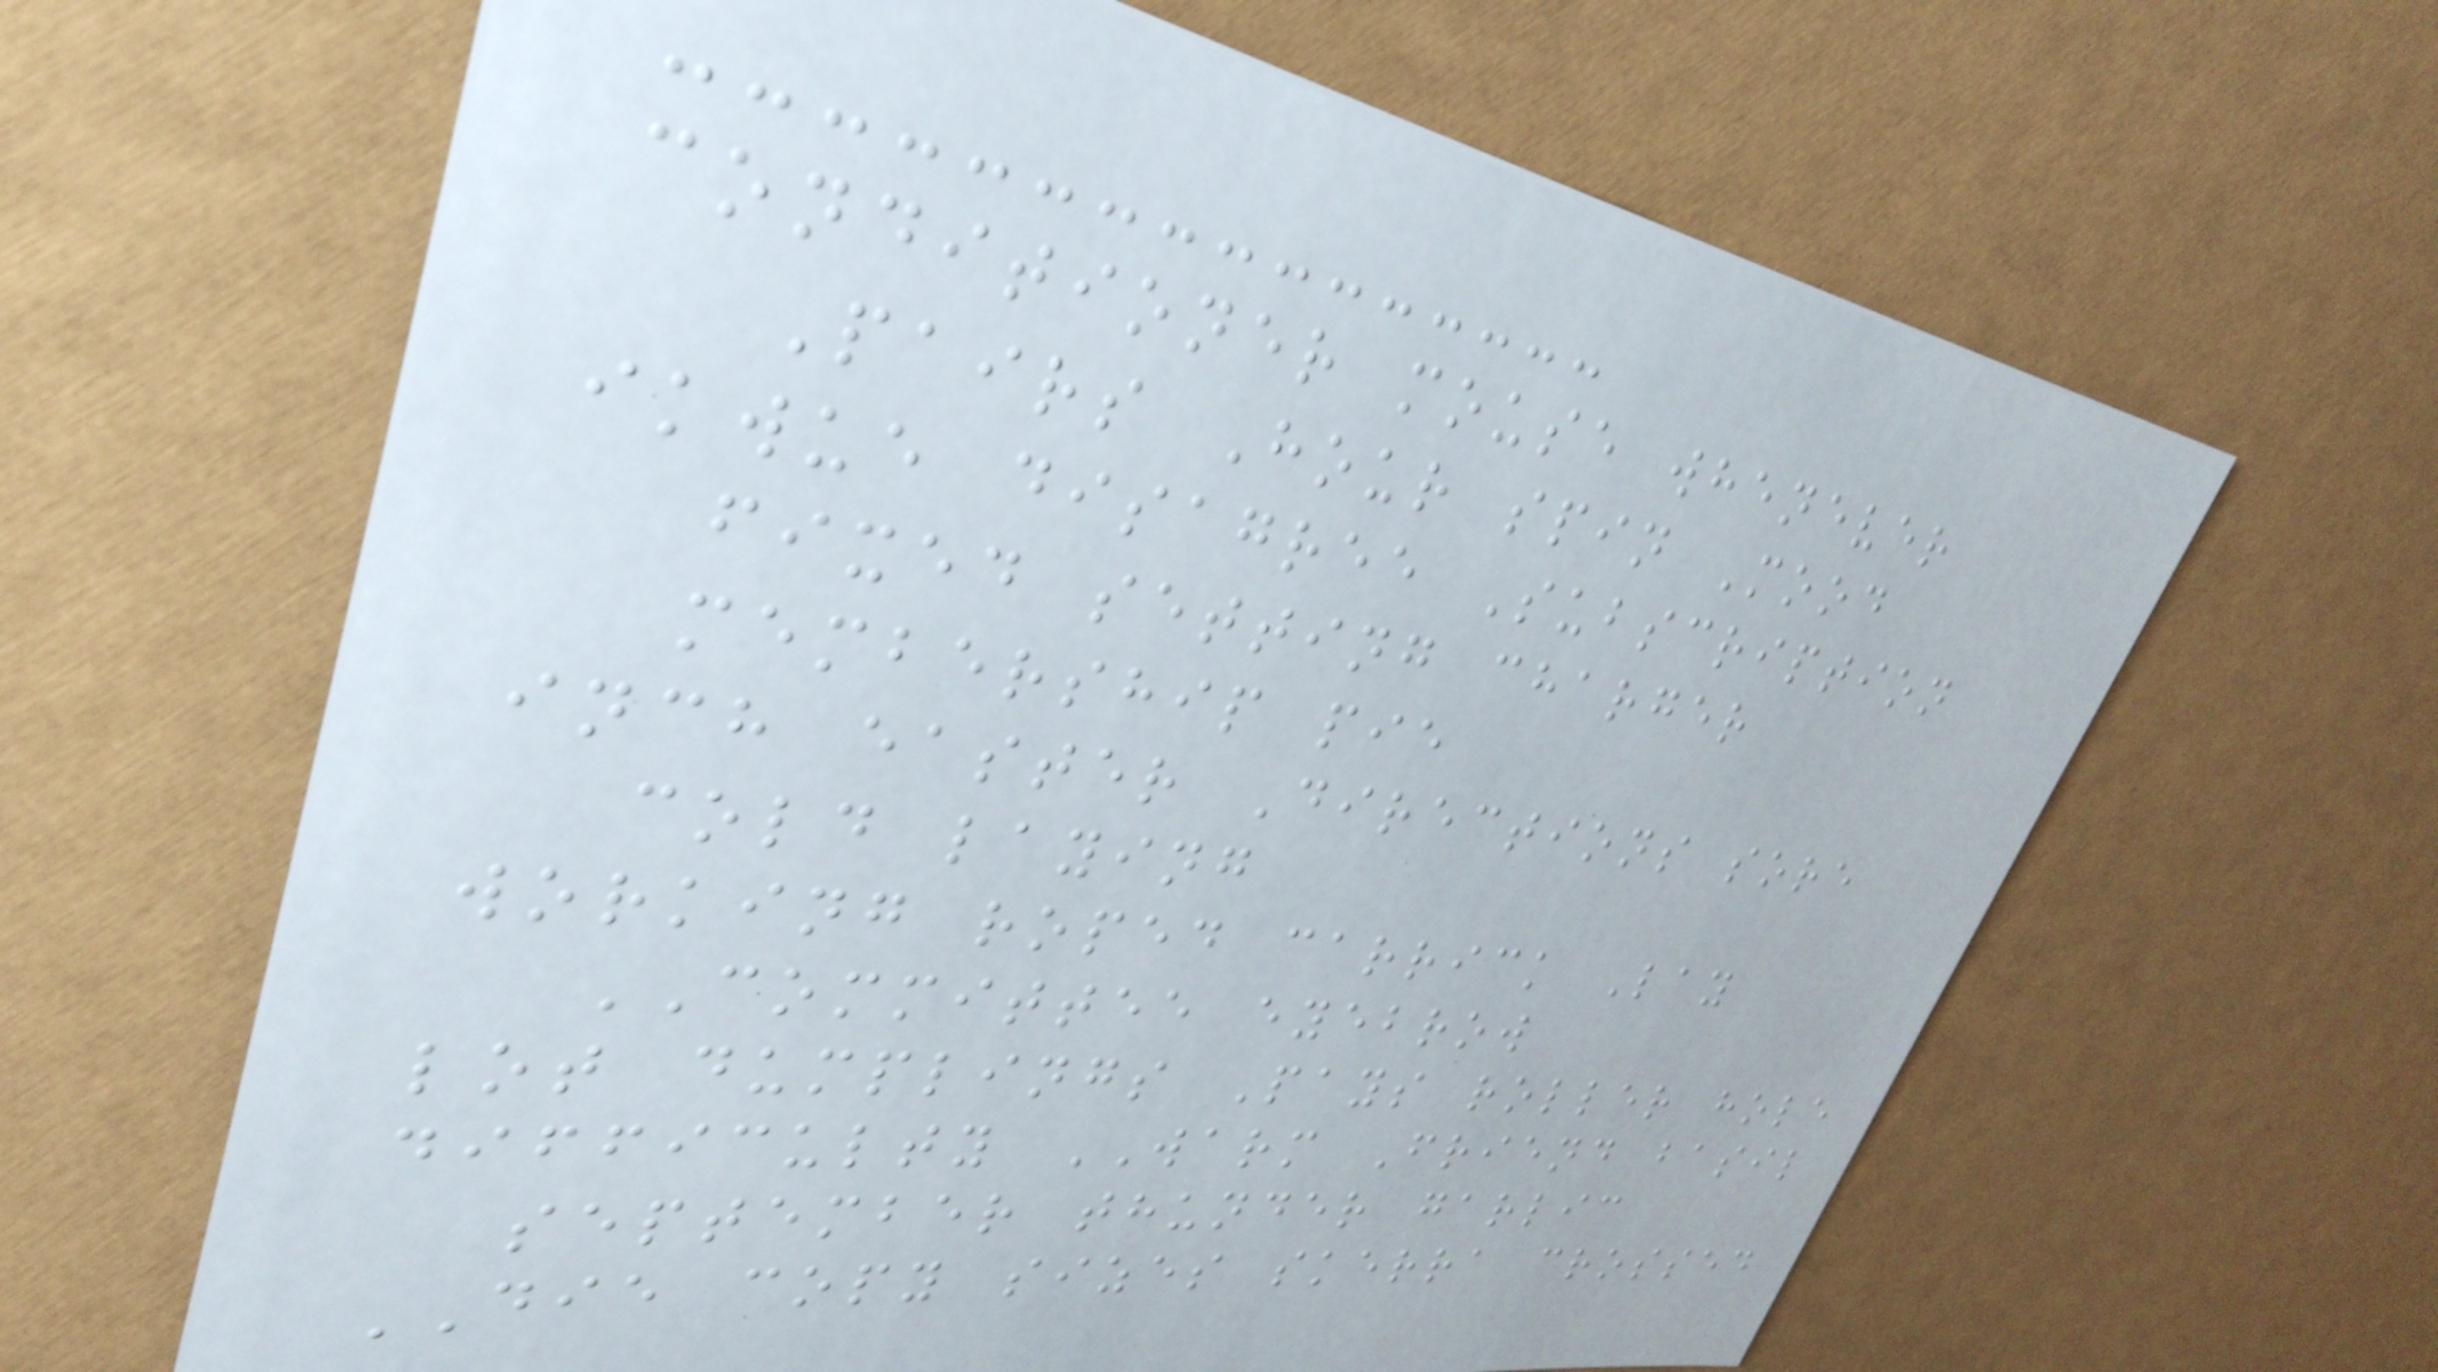conditioner mouse whenever
Pairs Hour spin Mood
ikwue disagree Subscription
fixed setting charger
membership pie
inch easter Directions sore
cold laying
working roped carrick Lay
COMMITTEE eyebrow
lot dumplings Pays roller hole
difficulty WARM Friend basil
september thunder garlic
DIE copy sizes skerra crossed
